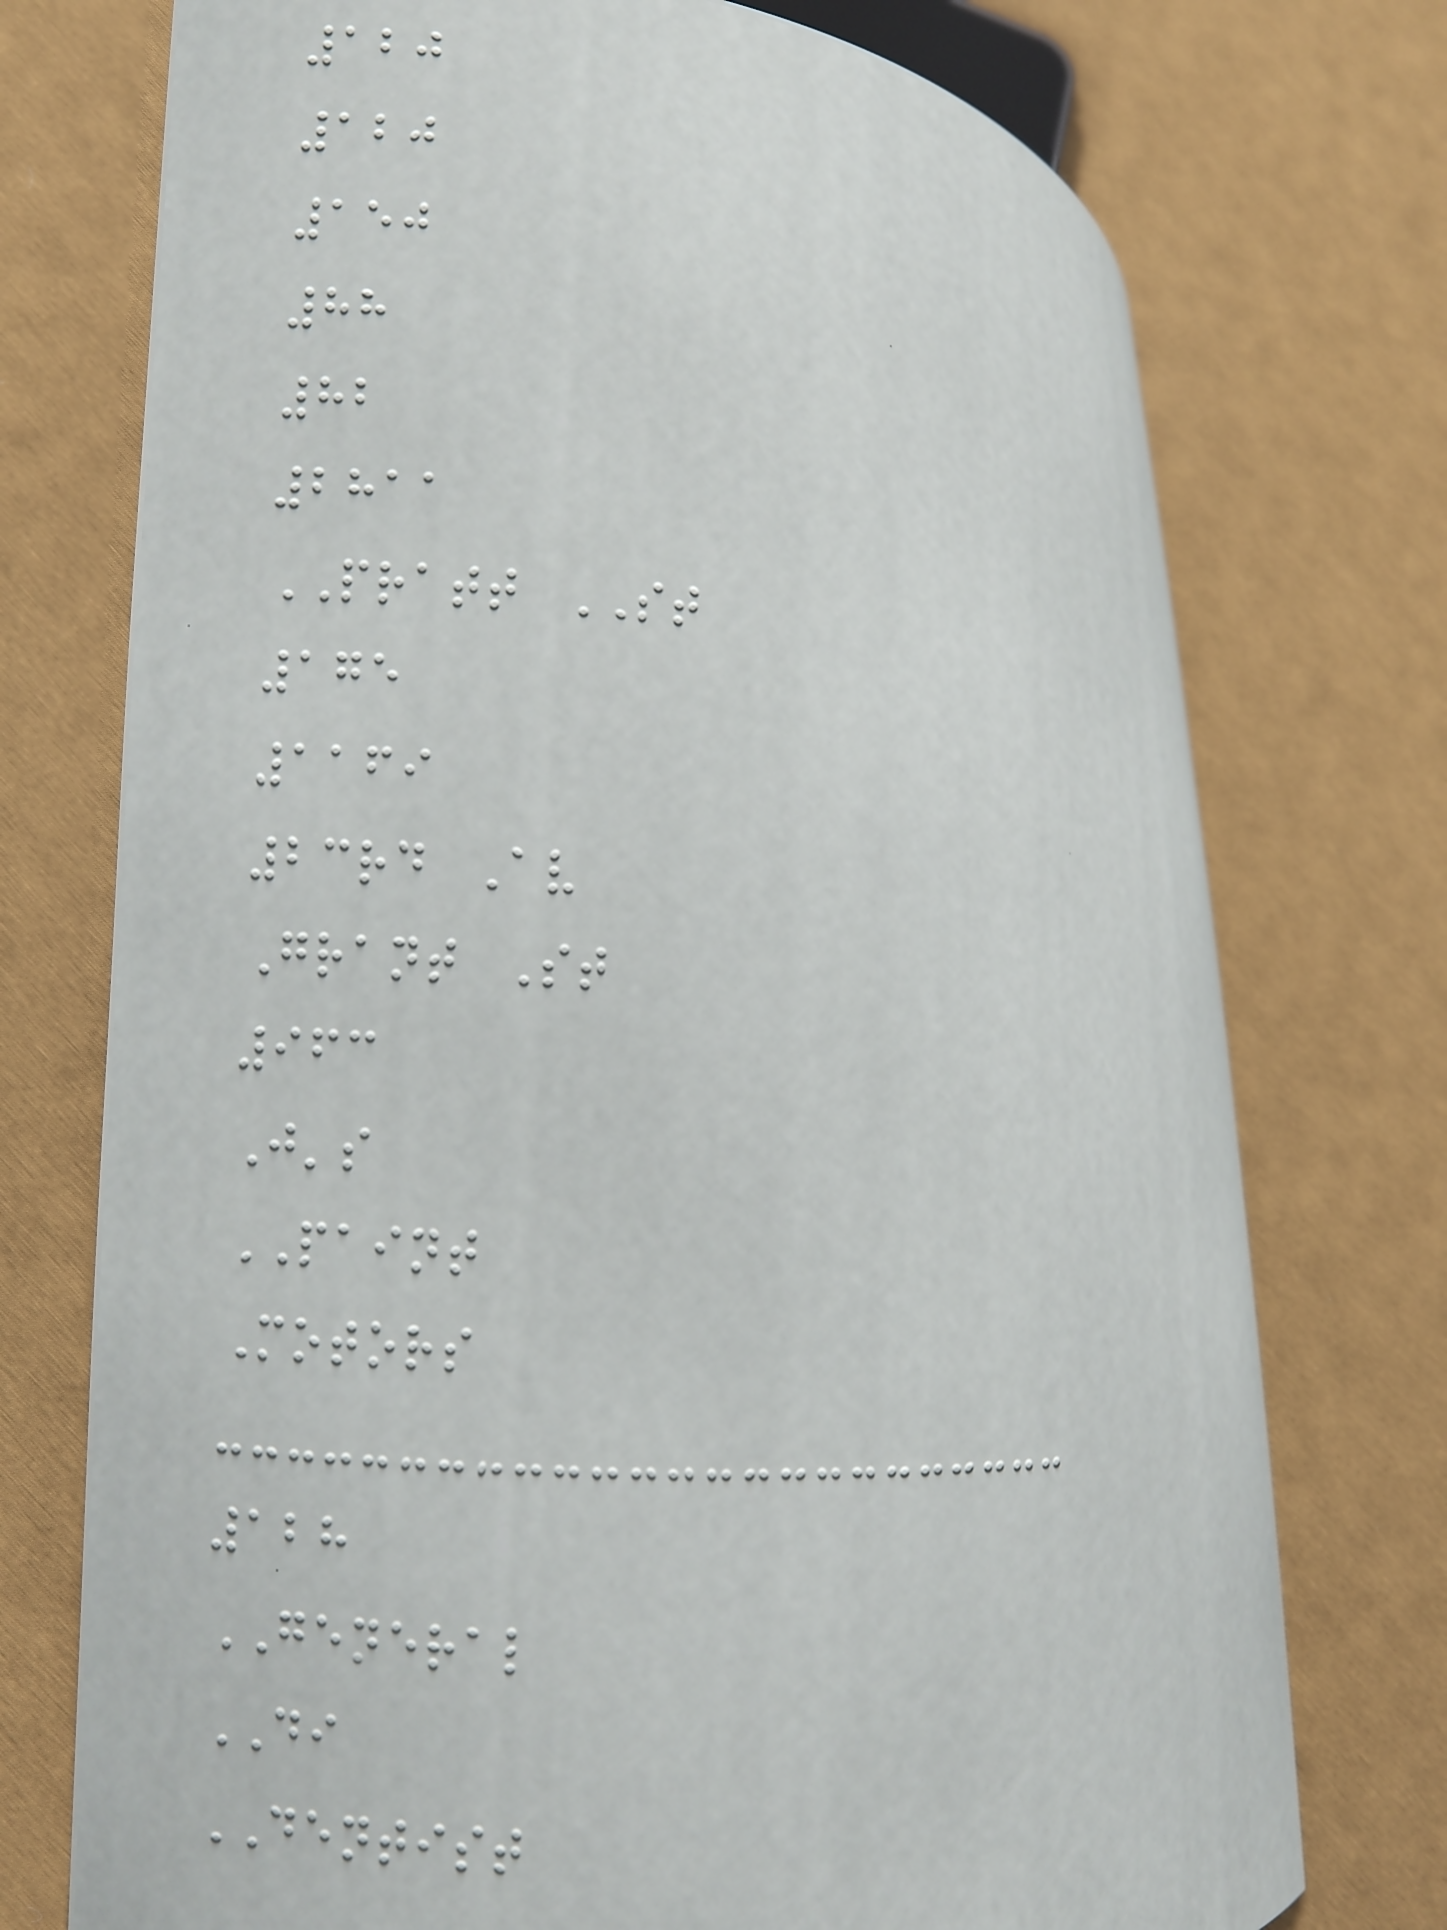120
120
150
88
82
2811
PRATT ST
175
1169
23rd Av
Grant St
963
J's
PAINT
Motors
128
GENERAL
DI
DENTIST
